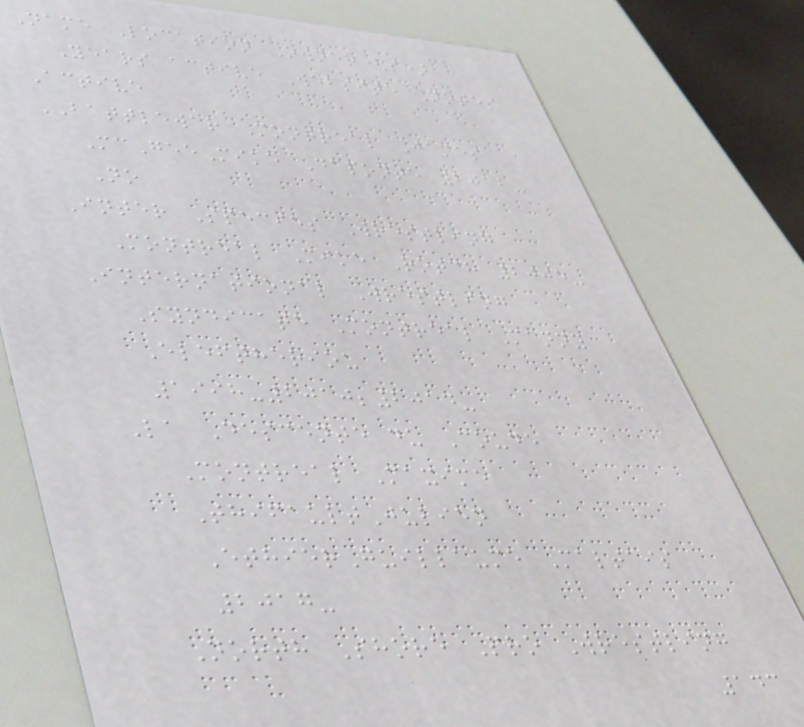Name Location Owner(s)
Years active Website Notes
Active
BATTLEWAR Montreal James
McGeeMike Daponte 2012-
No
Inter Species Wrestling
Montreal Mike Rotch 2005-
International Wrestling
Syndicate Montreal Manny
Eleftheriou
1998-2010;2014-
La Descente du Coude
Montreal Maxime
ThifaultJulien
EthierGuillaume Maltais
2017-
North Shore Pro Wrestling
143
